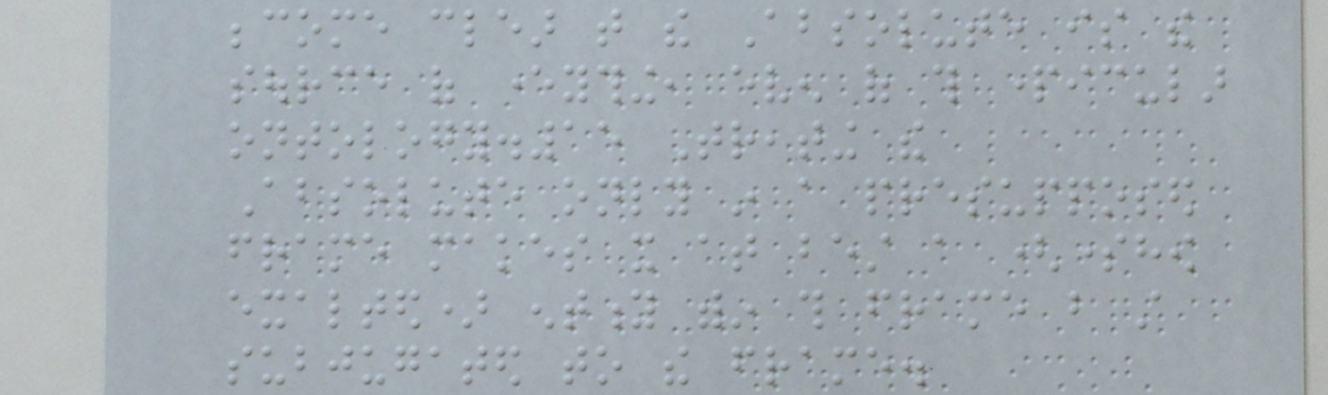become clear that the Absolute is the
source of everything, even of this particular
ontology.15 Treating the
Absolute only in a presupposed
frame makes it at best a (somehow
exalted) entity within this frame but still
subjugated to the frame.
